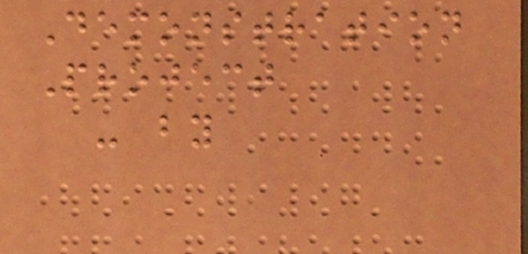Demonstration
Project
- by
